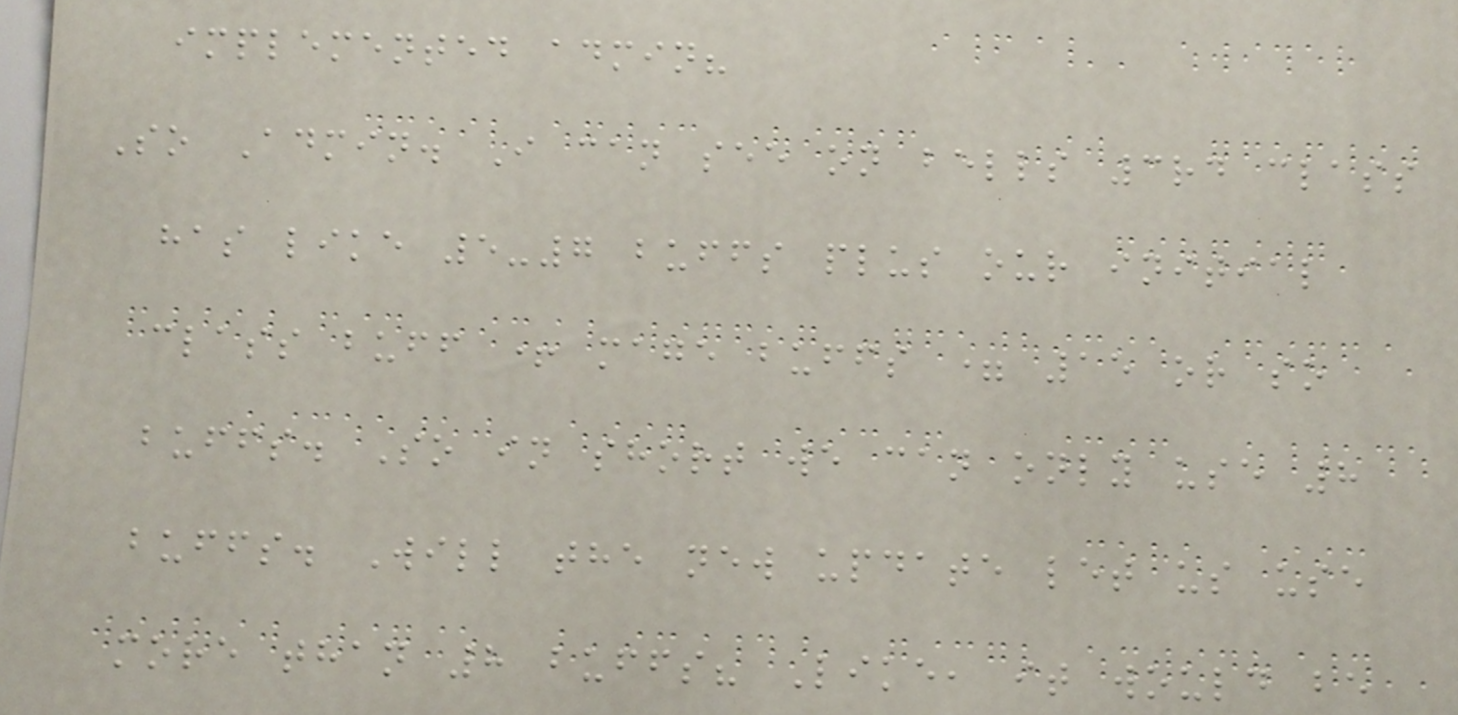implemented admin?
So Admin. I can see on bells 3rd class
has like 5-7 buffs plus our initial
class buff + mage buffs = 15 or so
buffs. So in short we can only use 8
buffs. Will the new update let us use
more than 8 buffs? Like, it would be
